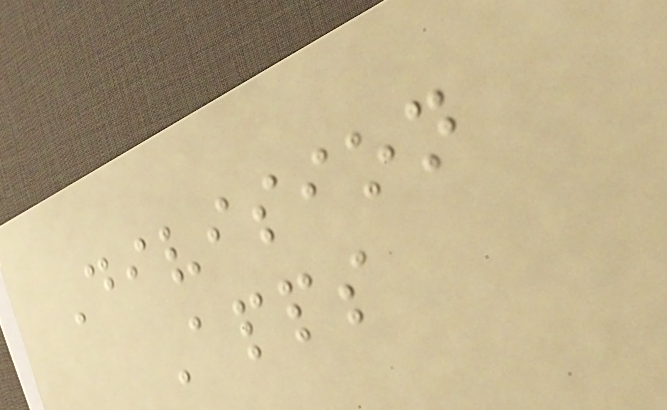Division
Apps
